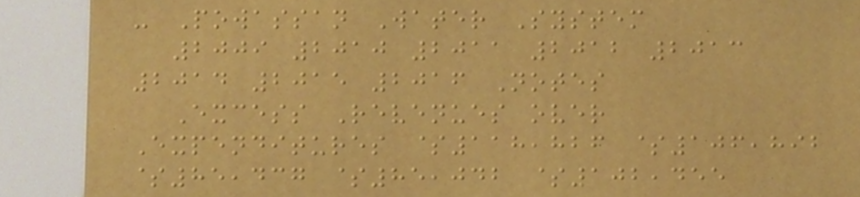- Powassan Water System
2009 2010 2011 2012 2013
2014 2015 2016 Notes
Excess Revenues over
Expenditures $118,826 $106,892
$85,437 $85,042 $102,455
